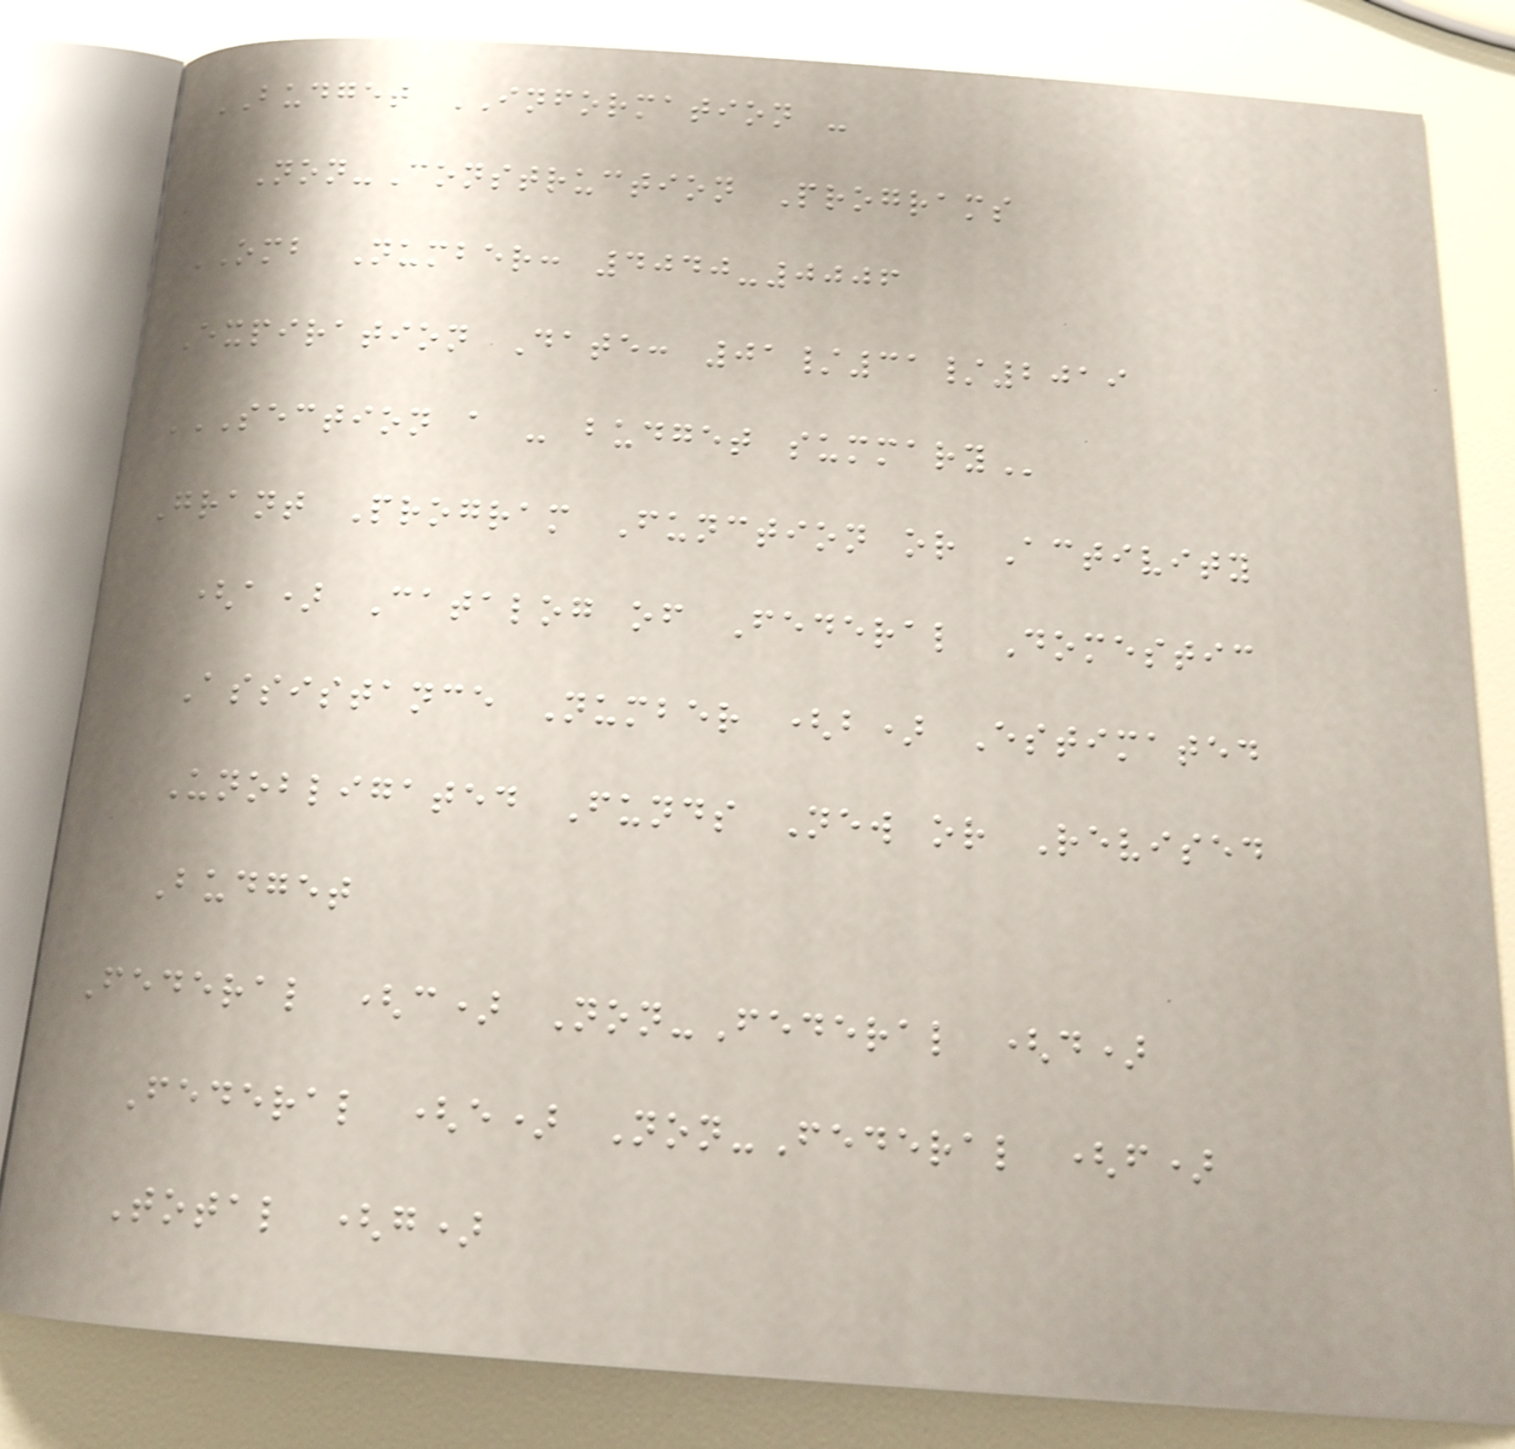BUDGET INFORMATION -
Non-Construction Programs
OMB Number: 4040-0006
Expiration Date: 01/31/2019
SECTION A - BUDGET SUMMARY
Grant Program Function or Activity
(a) Catalog of Federal Domestic
Assistance Number (b) Estimated
Unobligated Funds New or Revised
Budget
Federal (c) Non-Federal (d)
Federal (e) Non-Federal (f)
Total (g)
